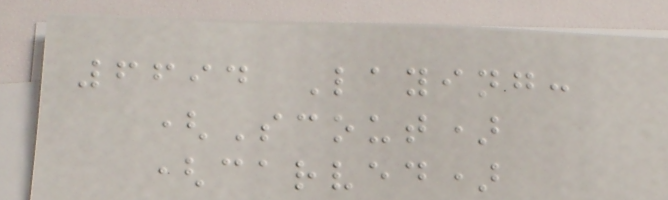6694 Laying:
(Scout)
(carved)
